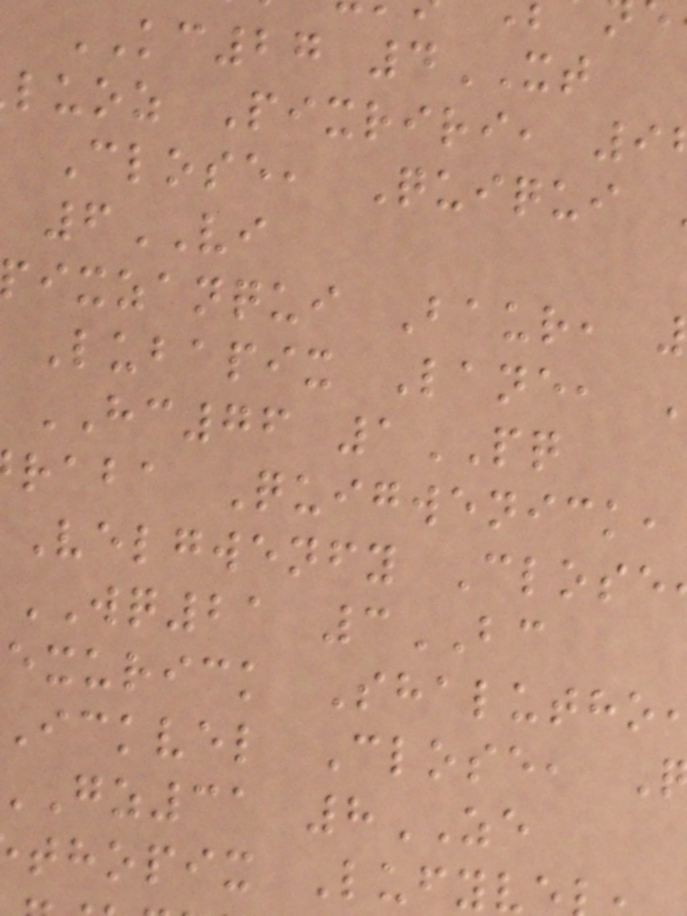KC27 4XT
luoz Pixriri, 9
Close, Quiqui
6VI
ixzanqui Baur,
Lubapix Lane,
HC76 1PQ
raba Quigwenick,
Velgwenfy Close
WQ21 3BC
exurick Shalutho
ickvel Close,
gz31 8ZE
thopix Lufyv
